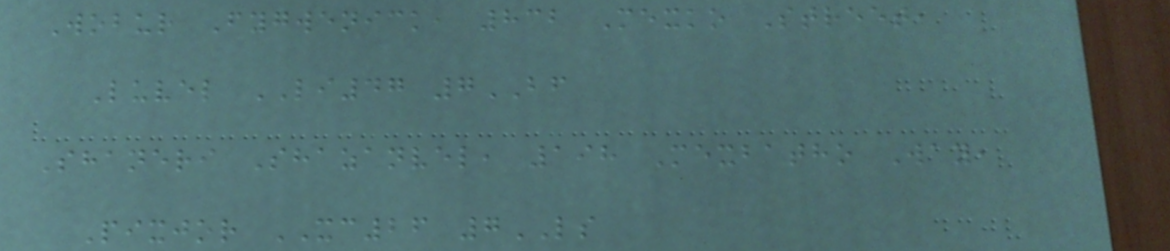Wobur Fygwenick, 832 Mexko Street,
Luvel LI47 7BF
Shaneri Shazanvel, 198 Mexbatho Way,
Pixjor XC26 7LS
